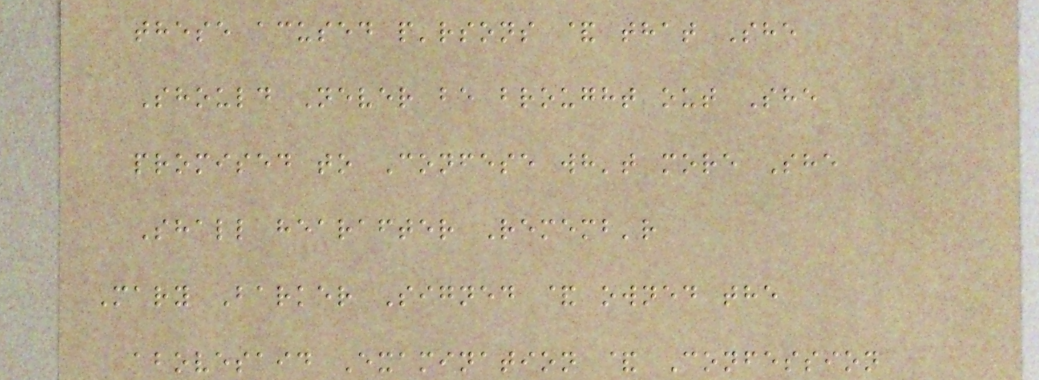these acused p'rsons & that She
Should Never be brought out She
promised to Confese wh't more She
Shall hearafter Rememb'r
Mary Barker Signed & owned the
abovesaid Examination & Confession
